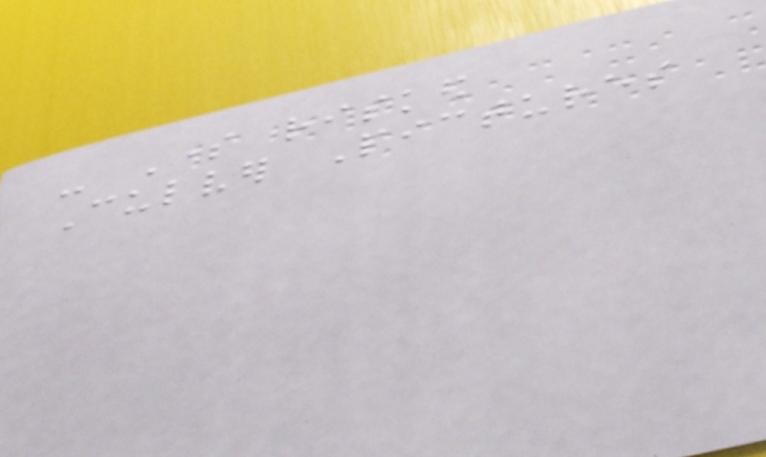- Some risked
Culver Pictures
